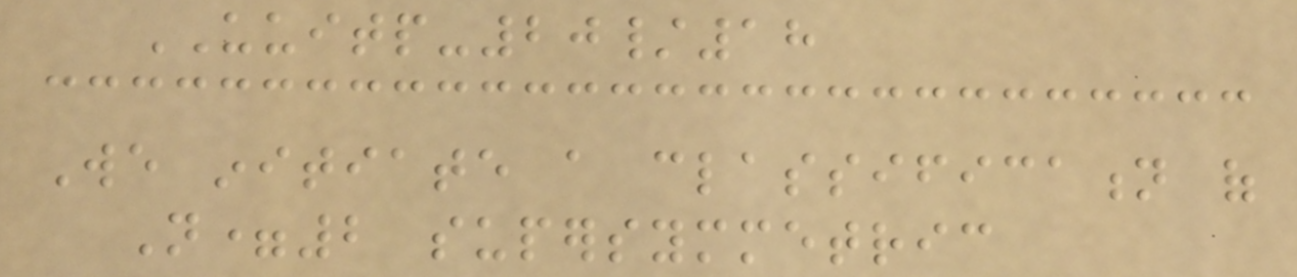UUITP-20/18
We initiate a classification of
N=2 supersymmetric
